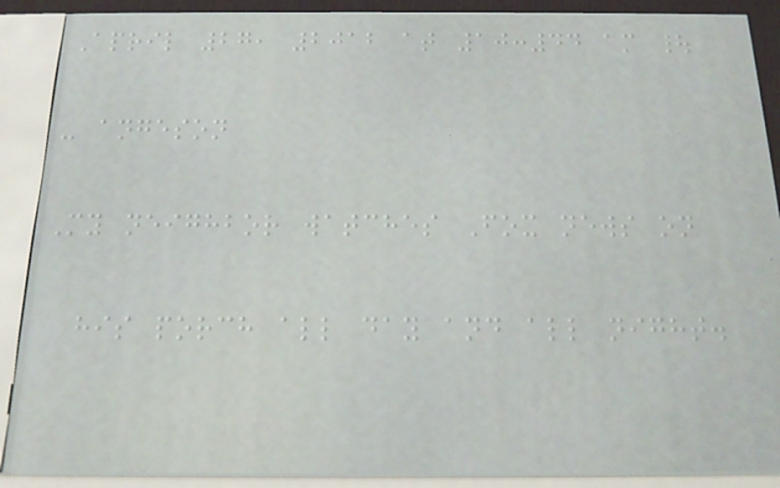April 27, 2012 at 10:44 am |
- angeson
My neighbor watches Fox news on
his porch all day and all night.
